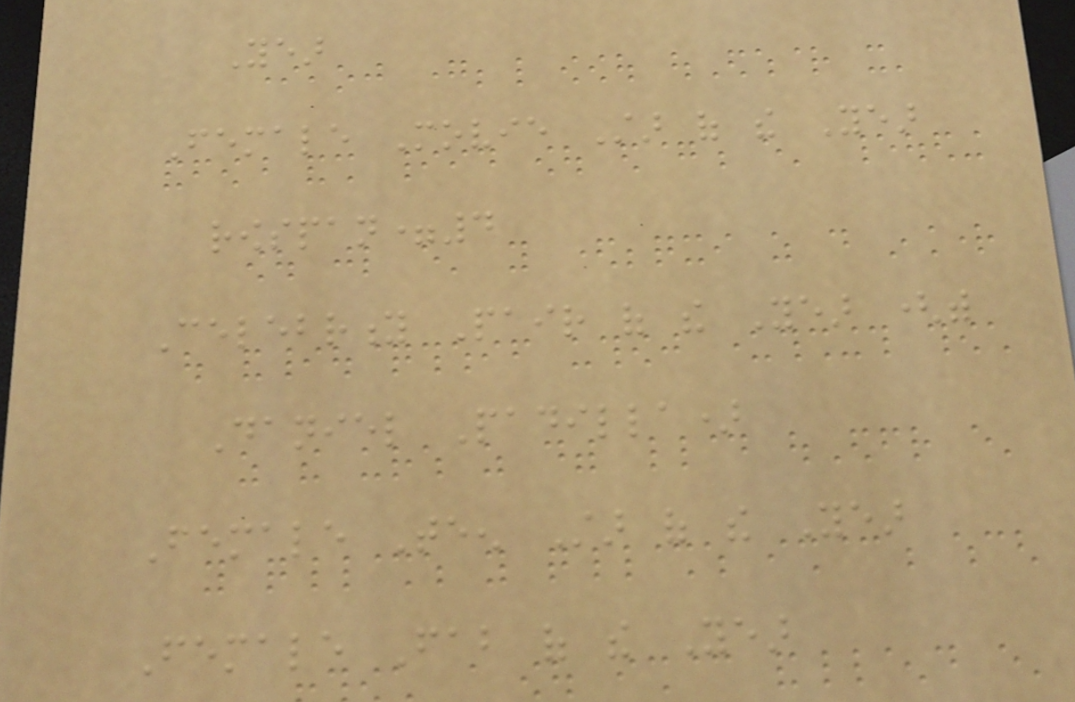Year
Female Movie Star of the Year
rowspan=4
Celebrity Pair of the Year (with
Daniel Padilla)
Female Teen Star of the Year
Female Fab of the Year
